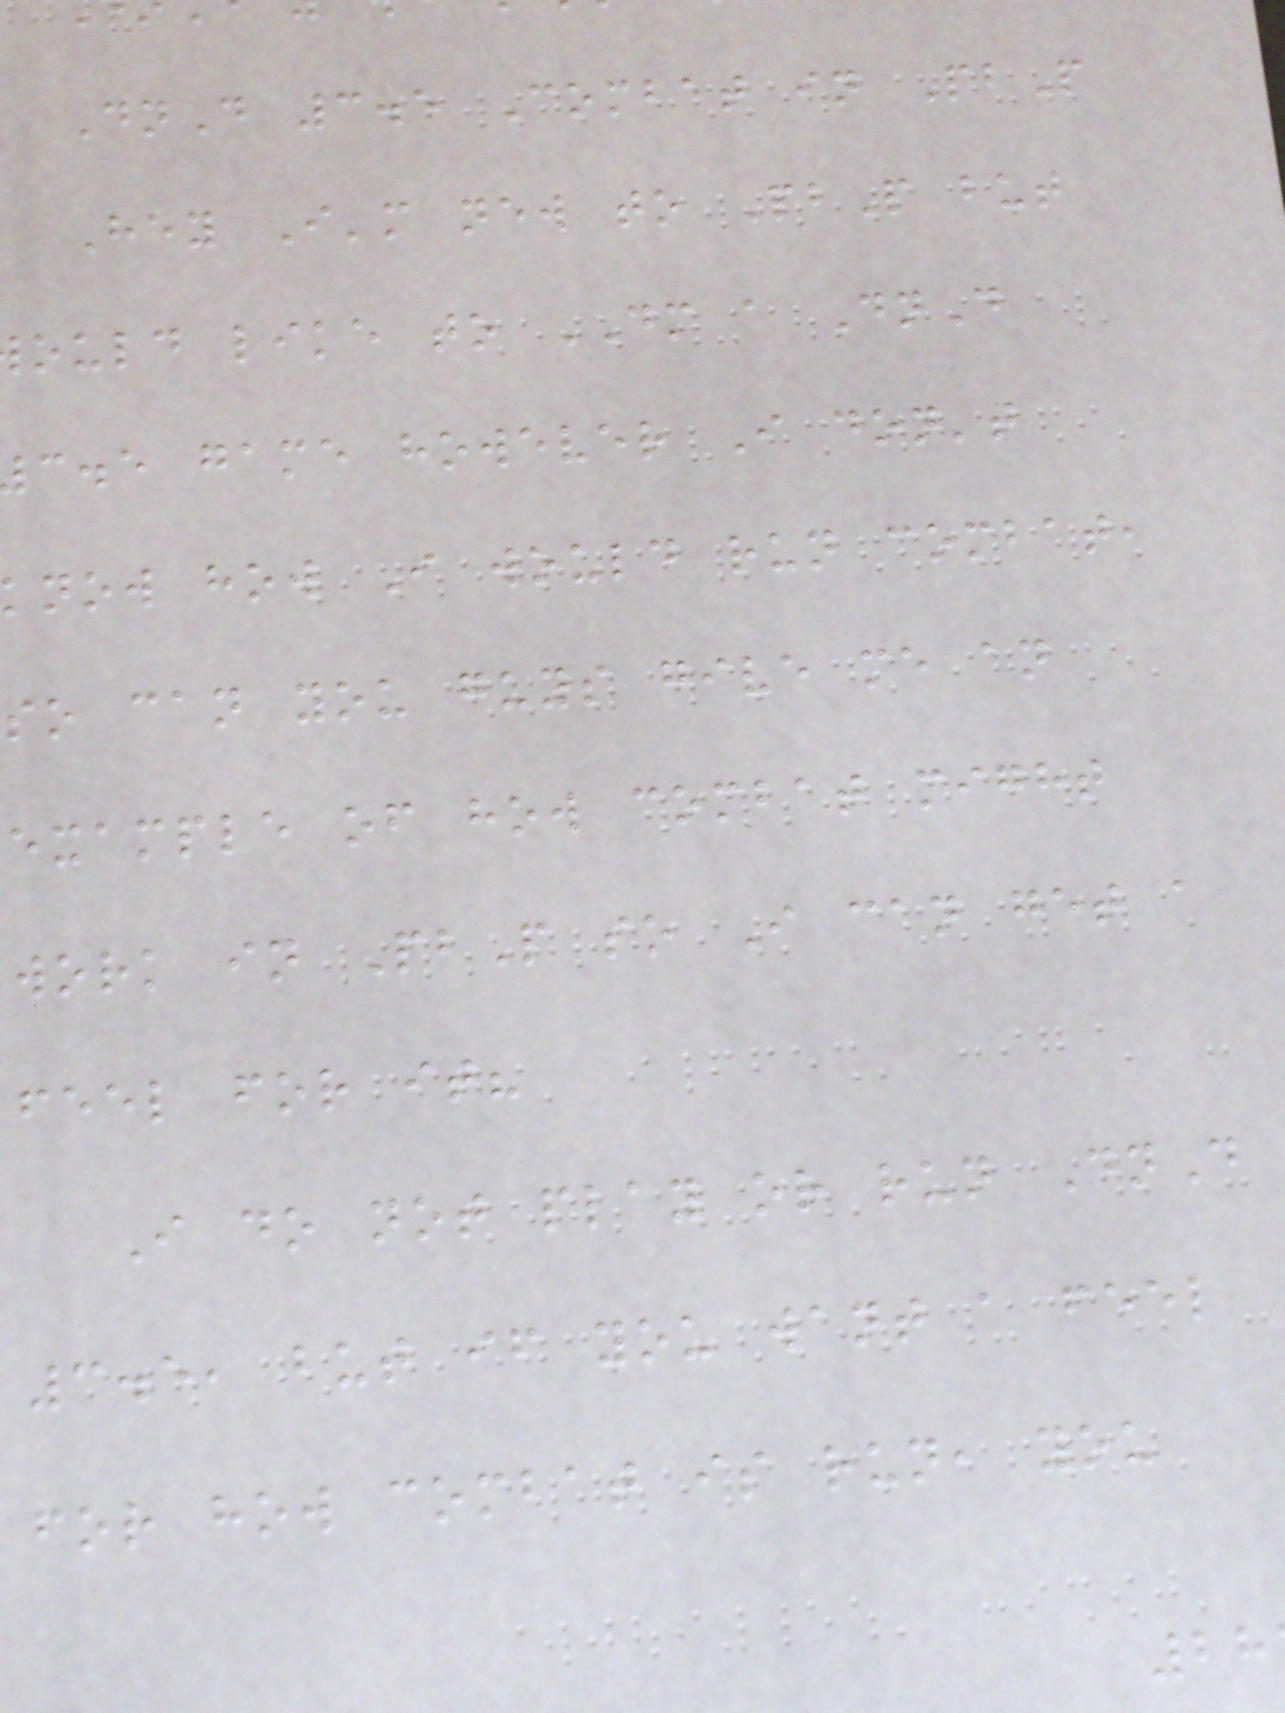DnD 3.5 Combat in PbP
Hey I'm new to PbP but
ould like to DM a DnD
c.e game however I don't
know how I would run combat,
so can you guys give me an
example of how combat might
work in PbP so I can get a
feel for it?
I do not play or run DnD
3.5, but if you want a feel
for how combat is run, you
